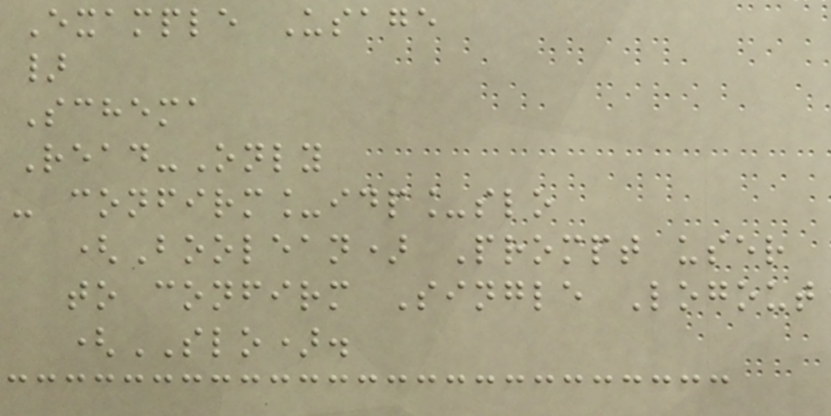Example Usage
}
Schema
Read-Only
- confirm_idp_slo
(Boolean) Prompt user
to confirm Single Logout
(SLO).
